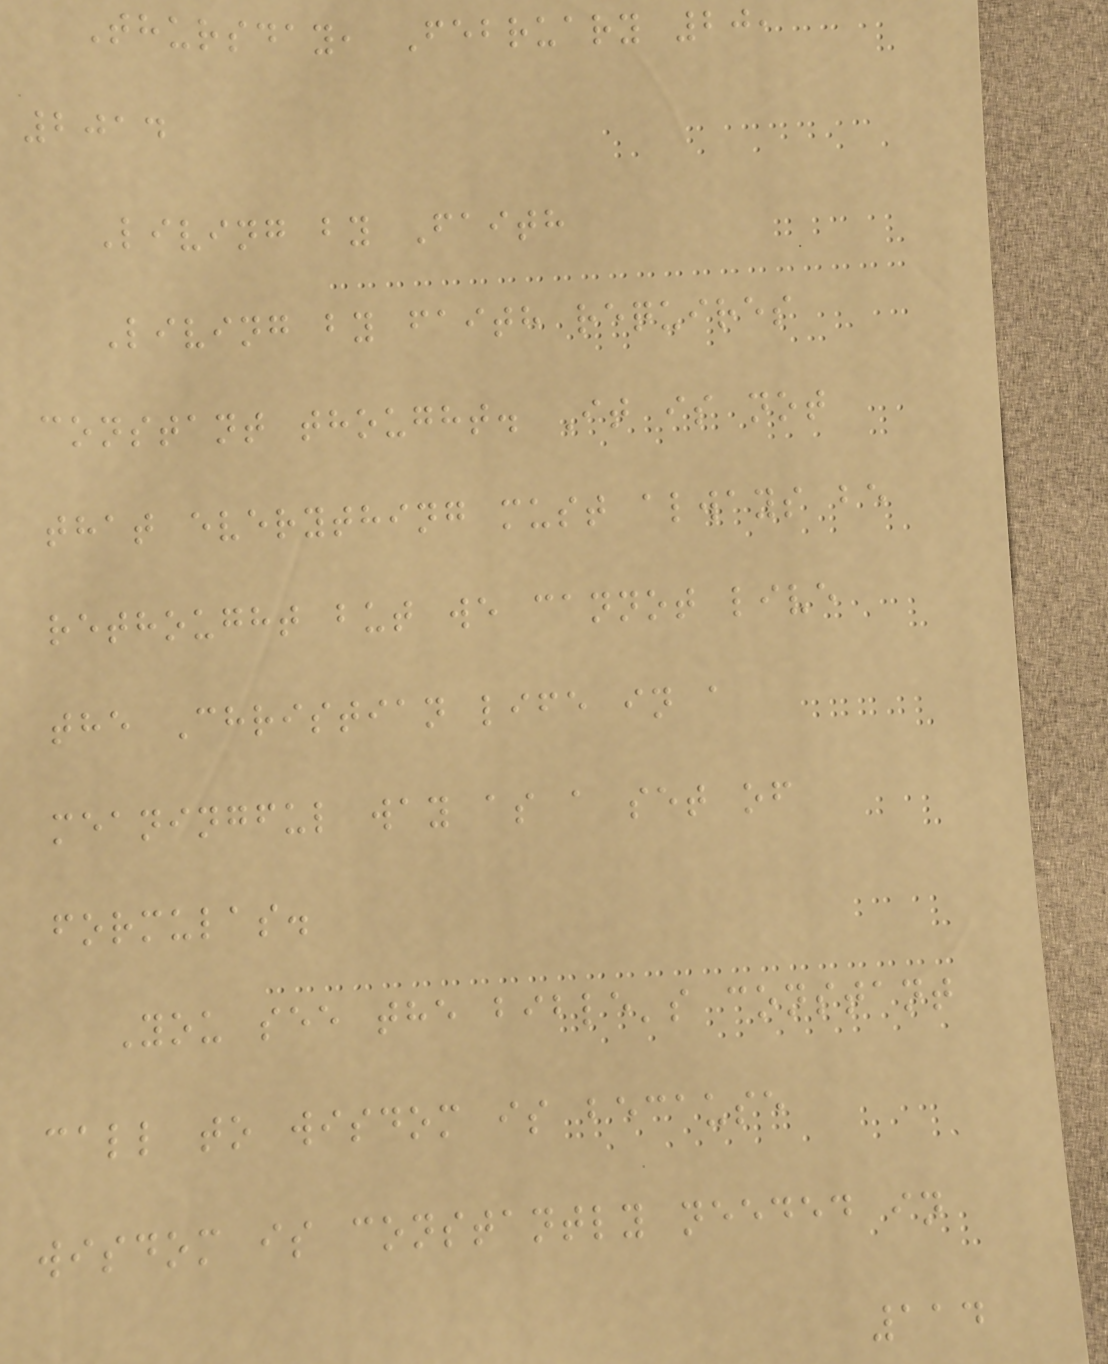Thursday, February 20,
2014
Living by Faith
Living by faith requires
constant thought. It is not
that everything must always be
rethought but we cannot live
the Christian life in a
meaningful way as a set of
formulas.
You see the bible's constant
call to wisdom is because
wisdom is constantly needed in
114
